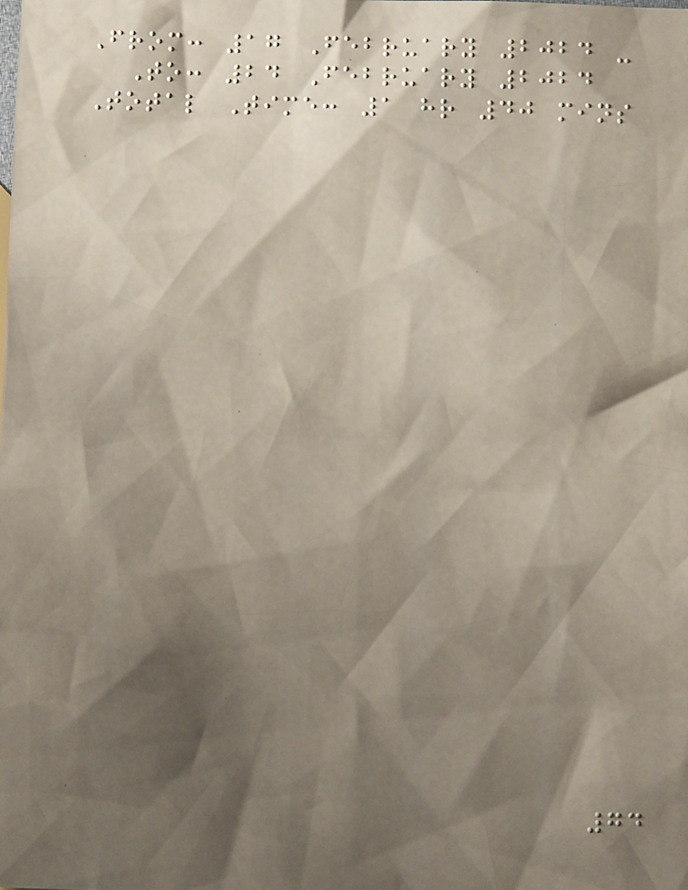From: 17 February 2024 -
To: 24 February 2024
Total Time: 1 hr 40 mins
74
